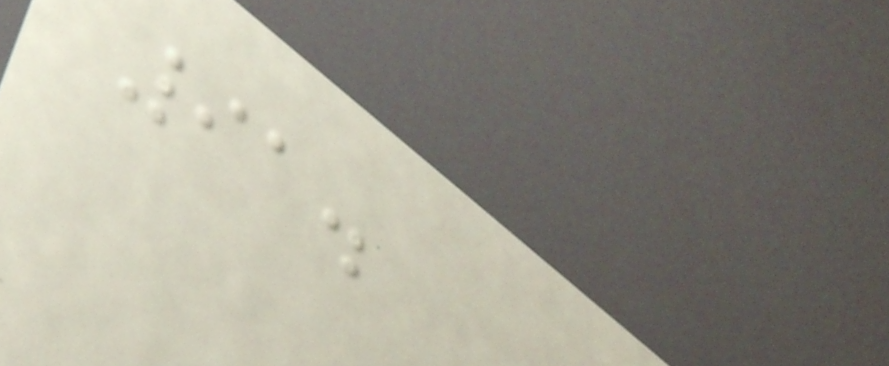91.
